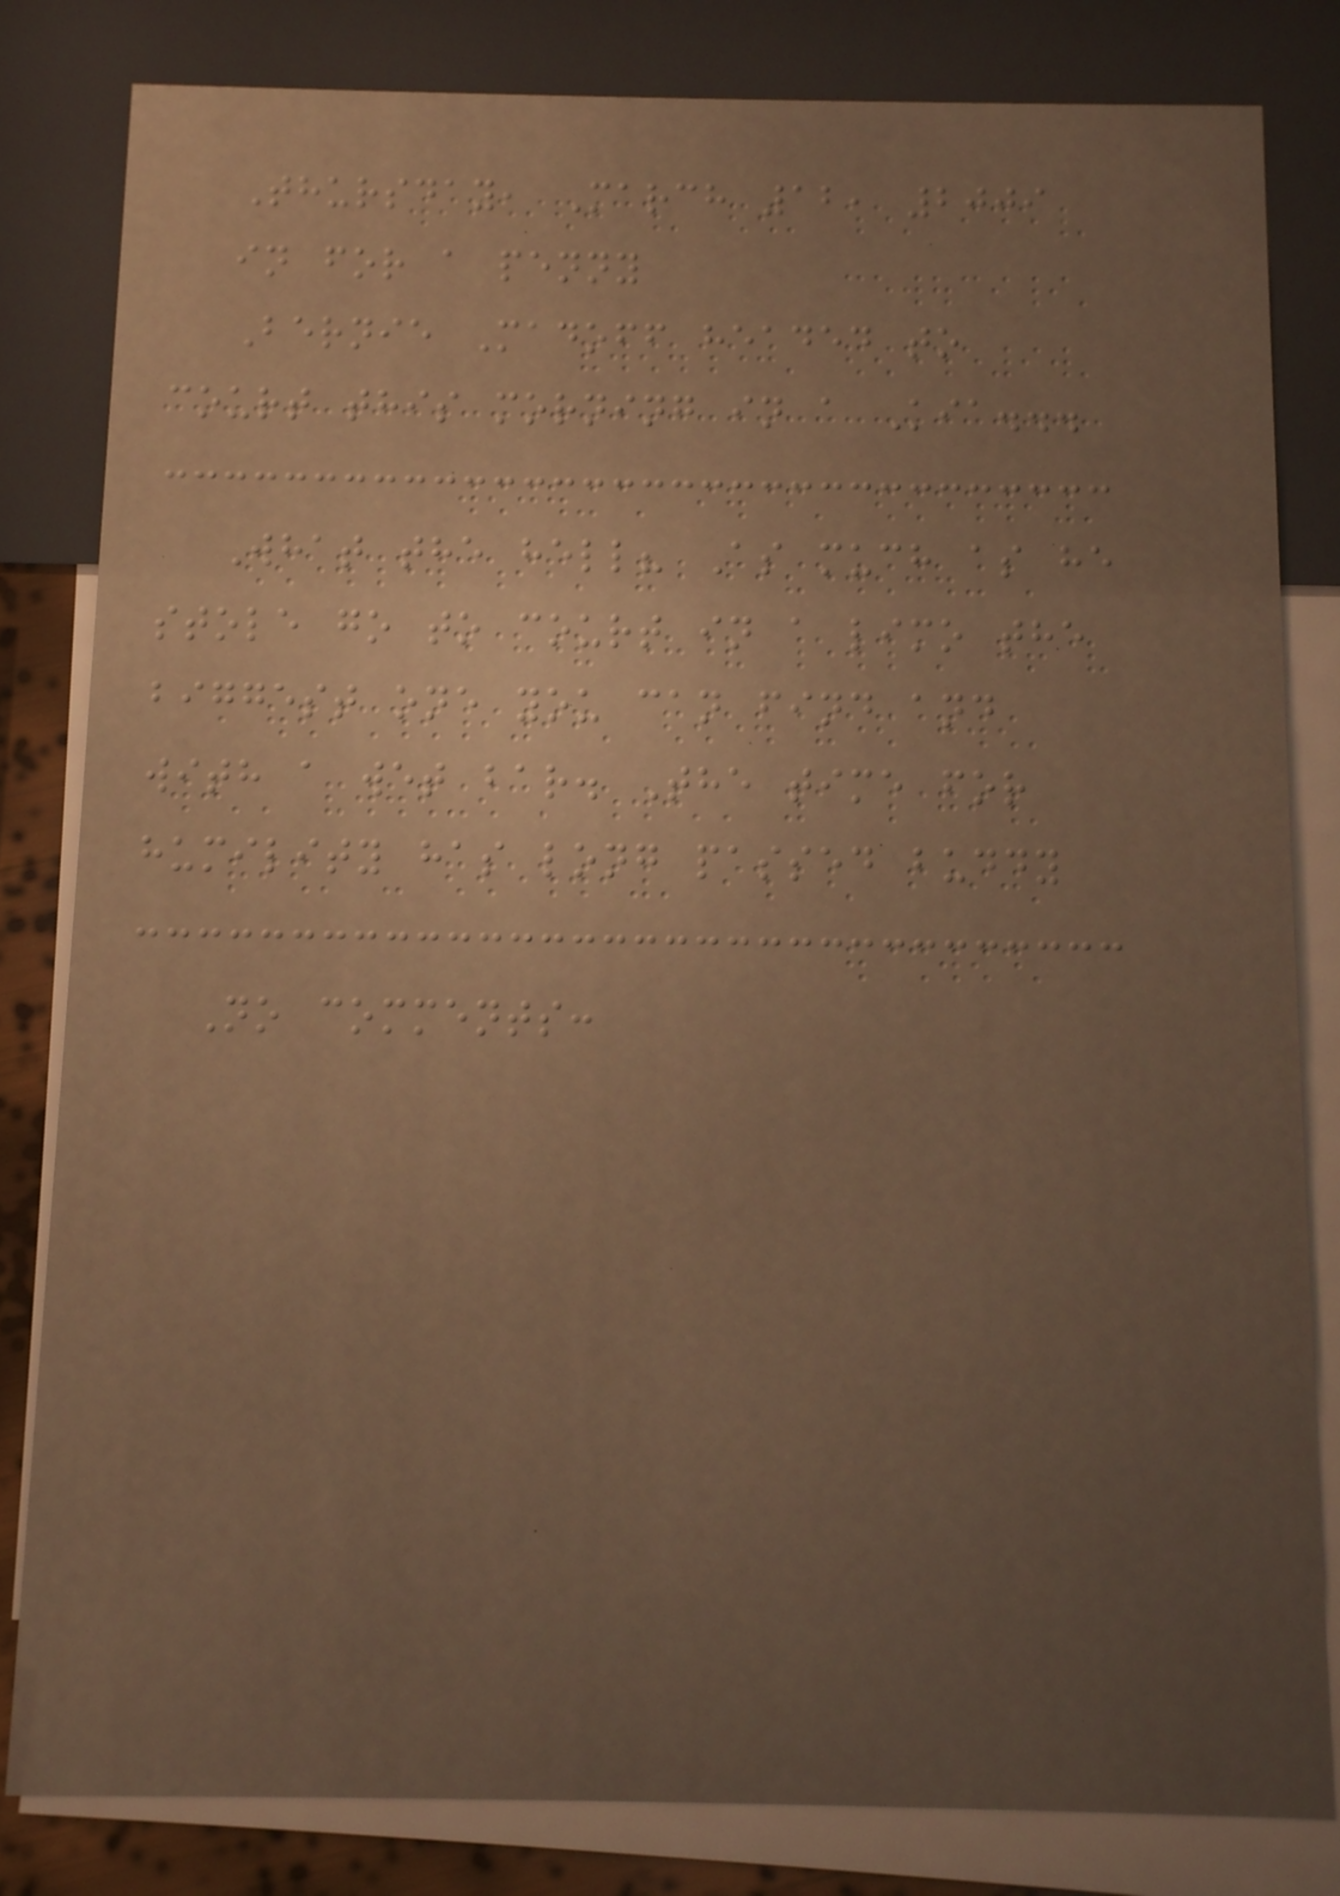Thursday, March 12, 2009
in for a penny
Bernie Madoff headed to
court this morning in a Kia...
What the hell? As much as he
stole go to court in a limo the
biggest one you can find and
with a wet bar. The time for
humility has long passed buddy
No comments:
